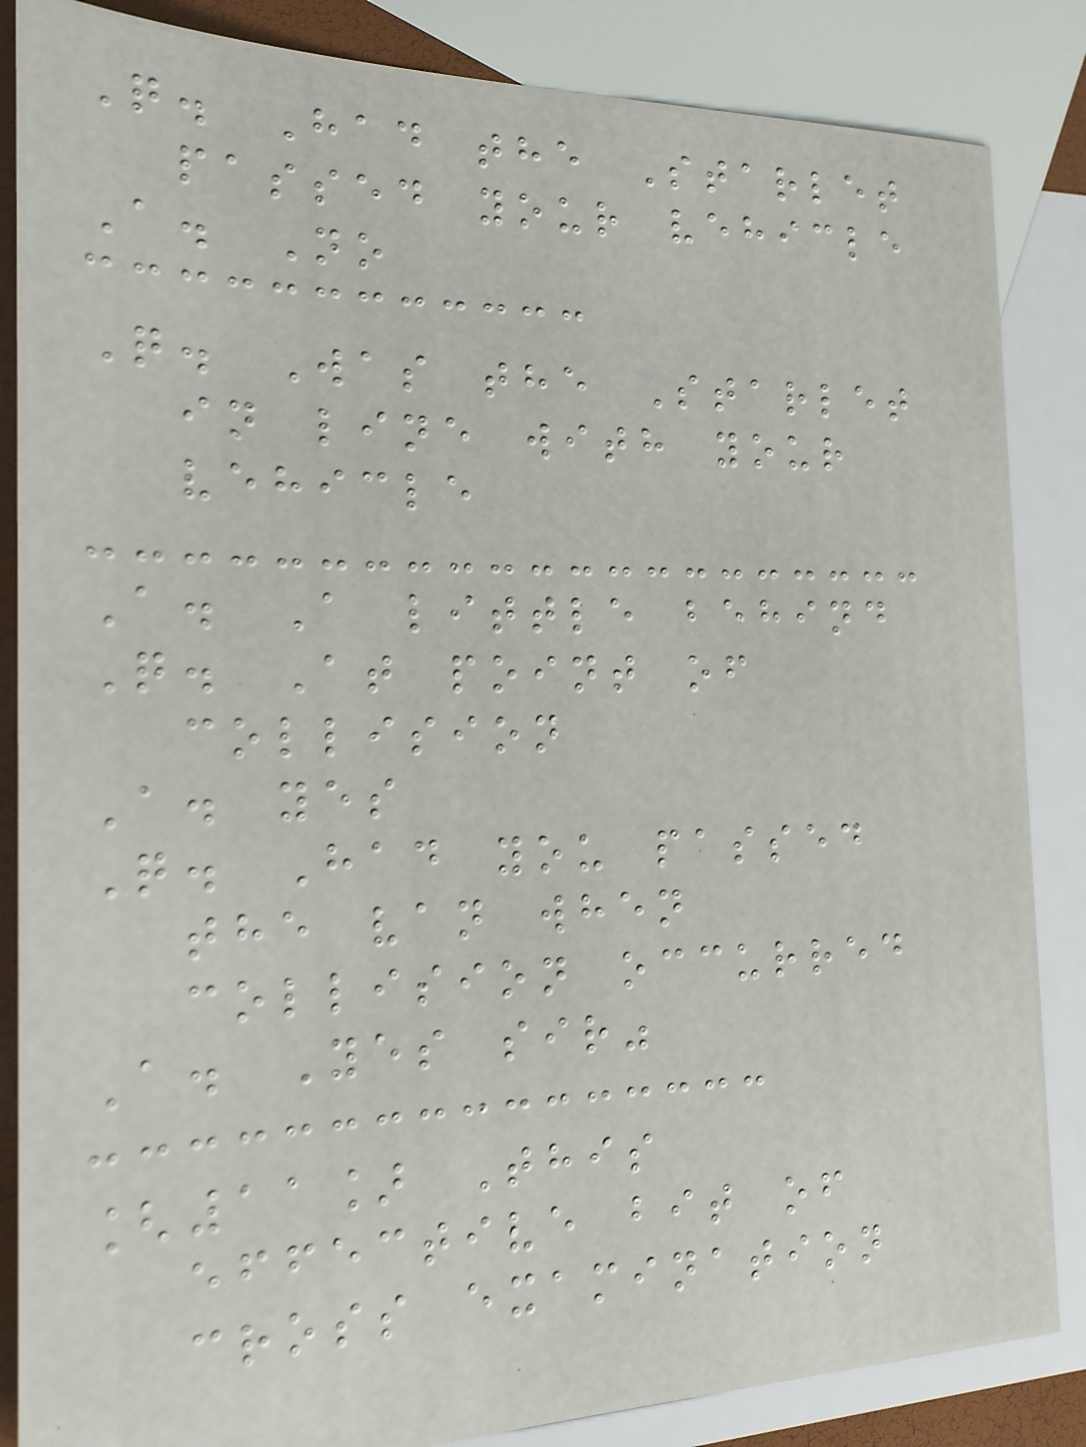Q. Had the Starlet
passed your vehicle
A. No
Q. Was the Starlet
in line with your
vehicle
A. A little behind
Q. At point of
collision
A. yes
Q. Had you passed
the van when
collision occurred
A. Yes sir"
[11] This
effective bit of
cross examination
